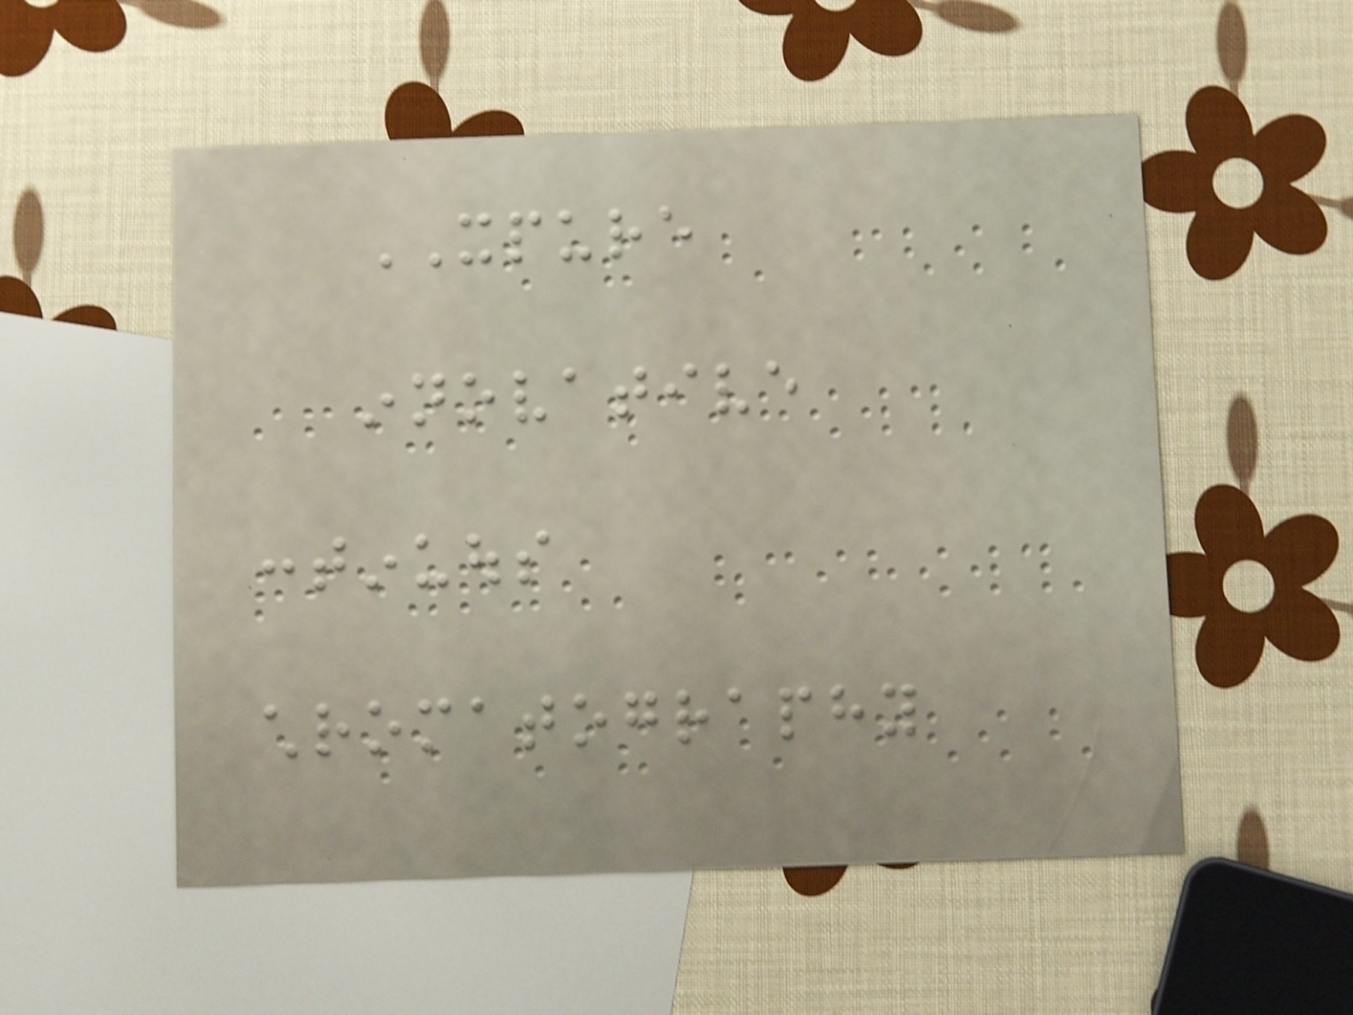XPURE
innovative
continuous
chromatography
